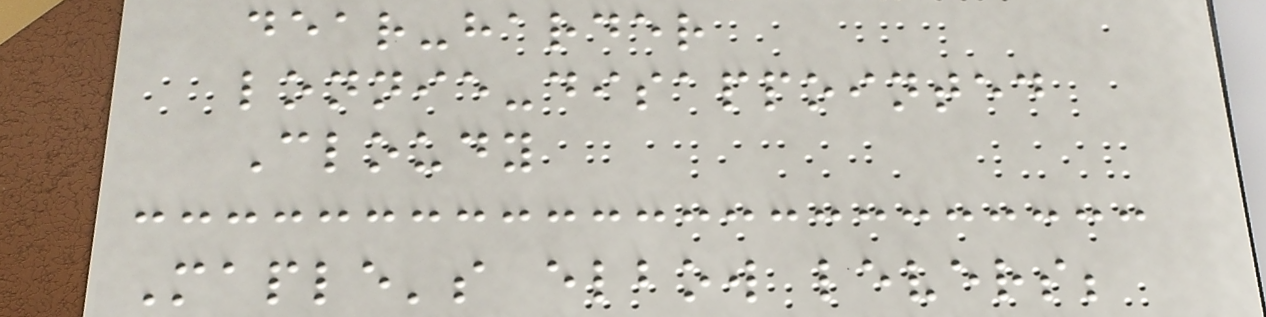dear-harder
lonnie-disappointed
Cloudy
Maple's elbow levers;
